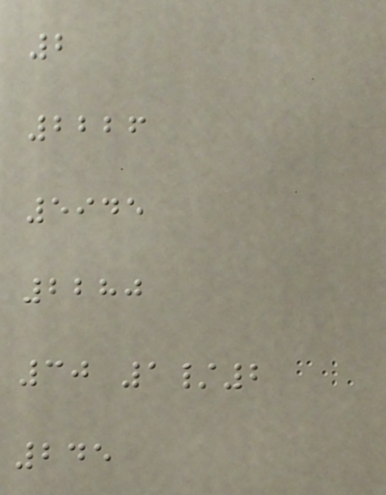2
2226
5945
2280
30 1/2
245
